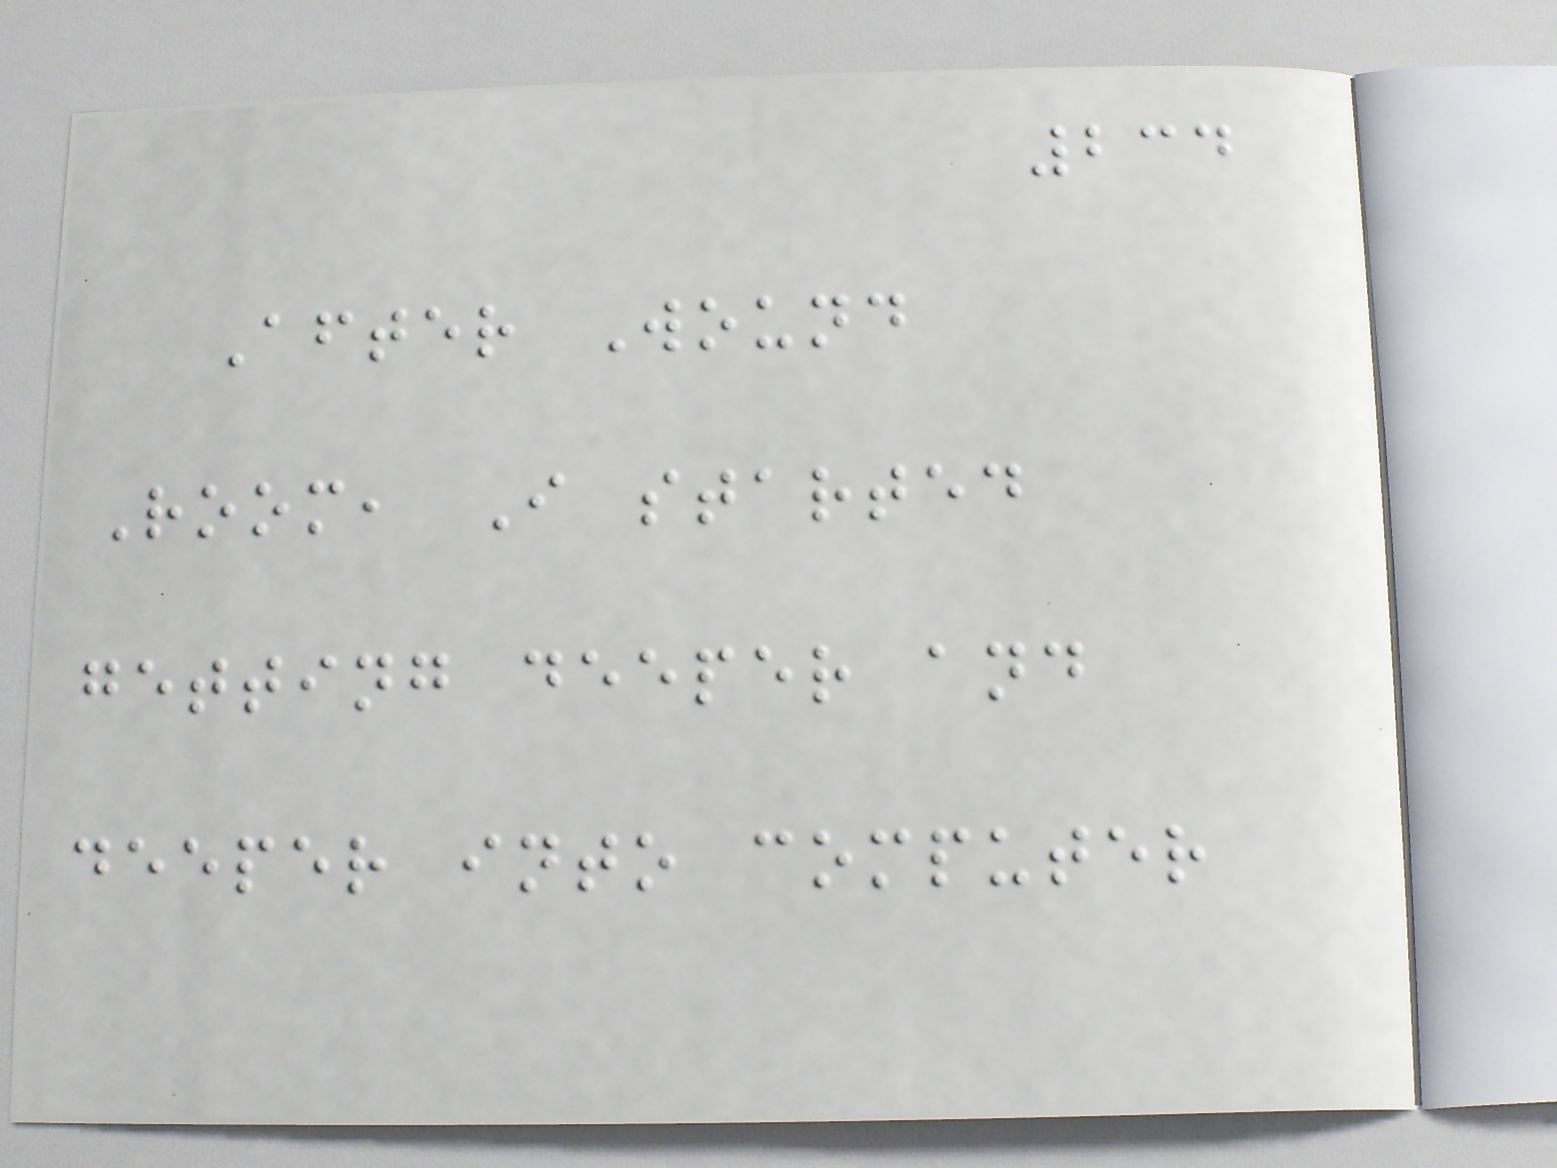234
After Wound
Room, I started
getting deeper and
deeper into computer
